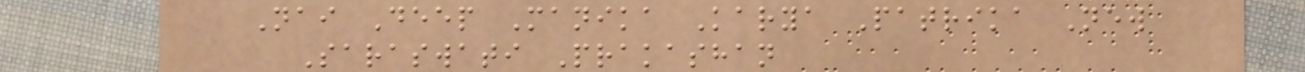Nai Deep Manika Karya Patrika New
Saraswati Prakashan
